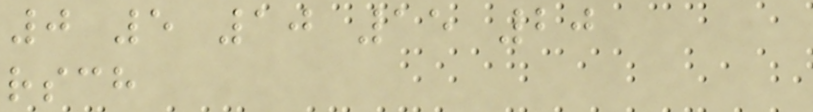0 5 10 15 20
rsch
